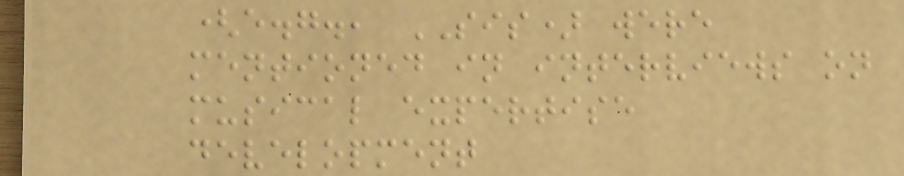(e.g., SIS) were
mentioned in interviews on
musical expertise
development
